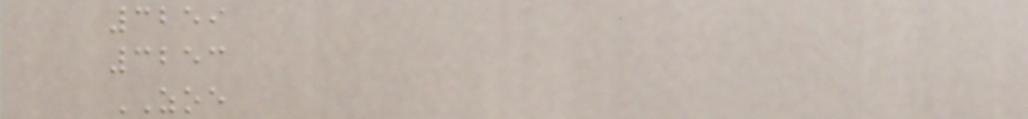3259
3253
ZOE
